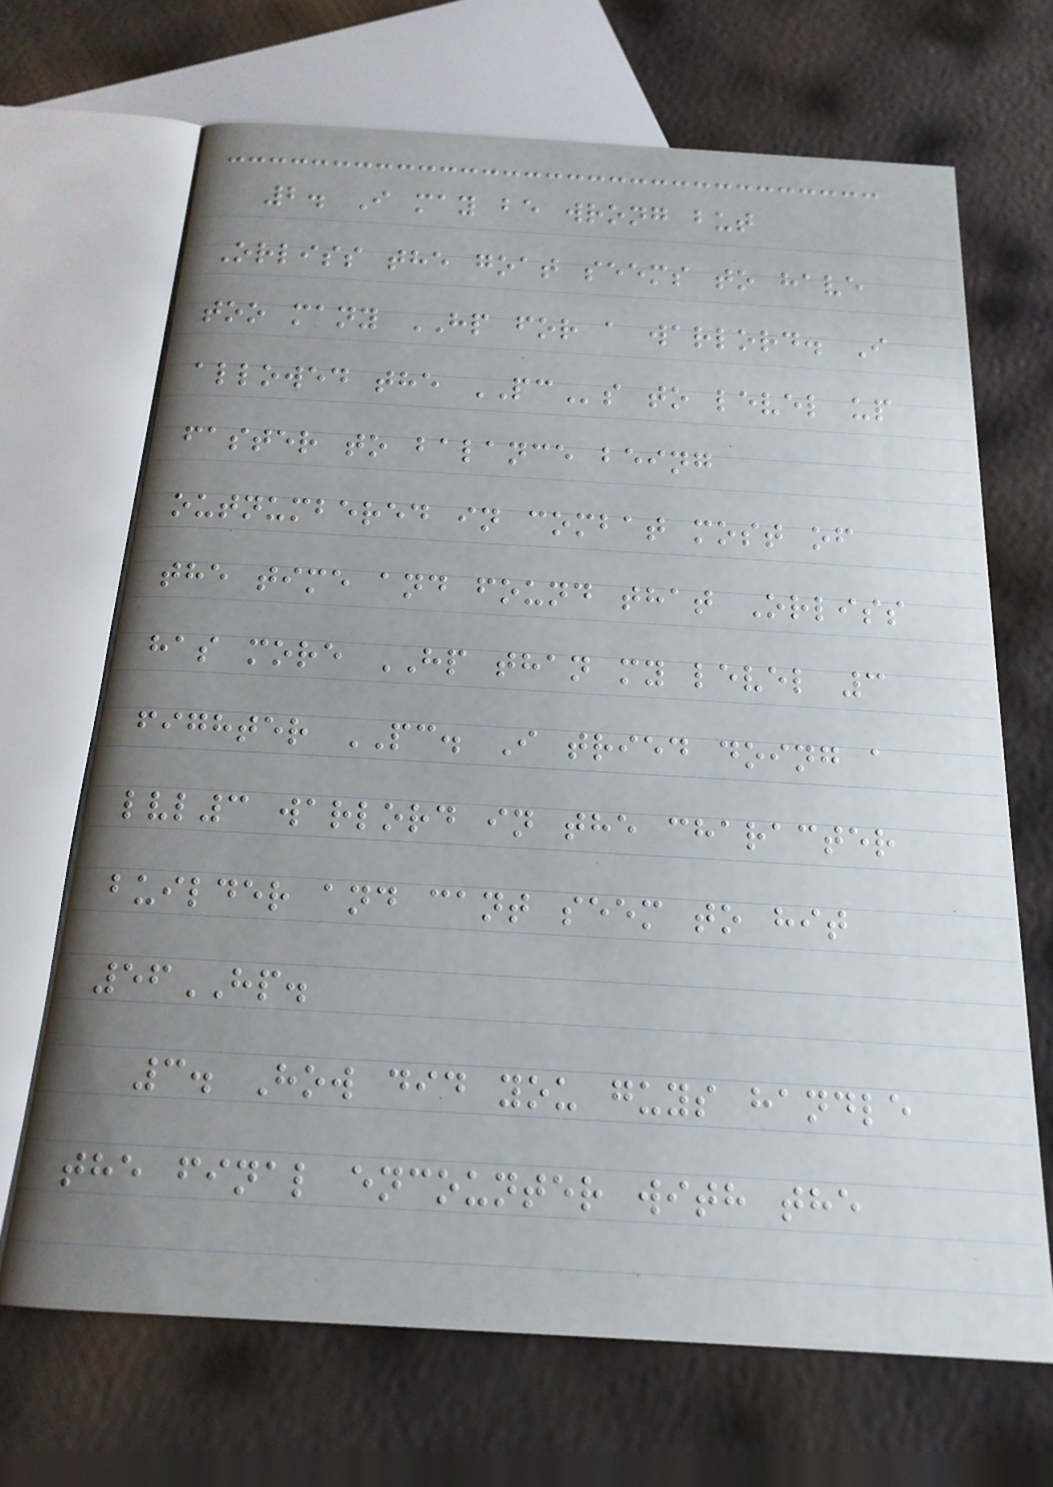2. I may be wrong but
Orliss the goat seems to have
too many HP for a warlord. I
allowed the PCs to level up
faster to balance being
outnumbered in combat most of
the time and found that Orliss
has more HP than my level 3
fighter PC. I tried doing a
lvl3 warlord in the character
builder and cant seem to hit
56HP.
3. How did you guys handle
the final encounter with the
